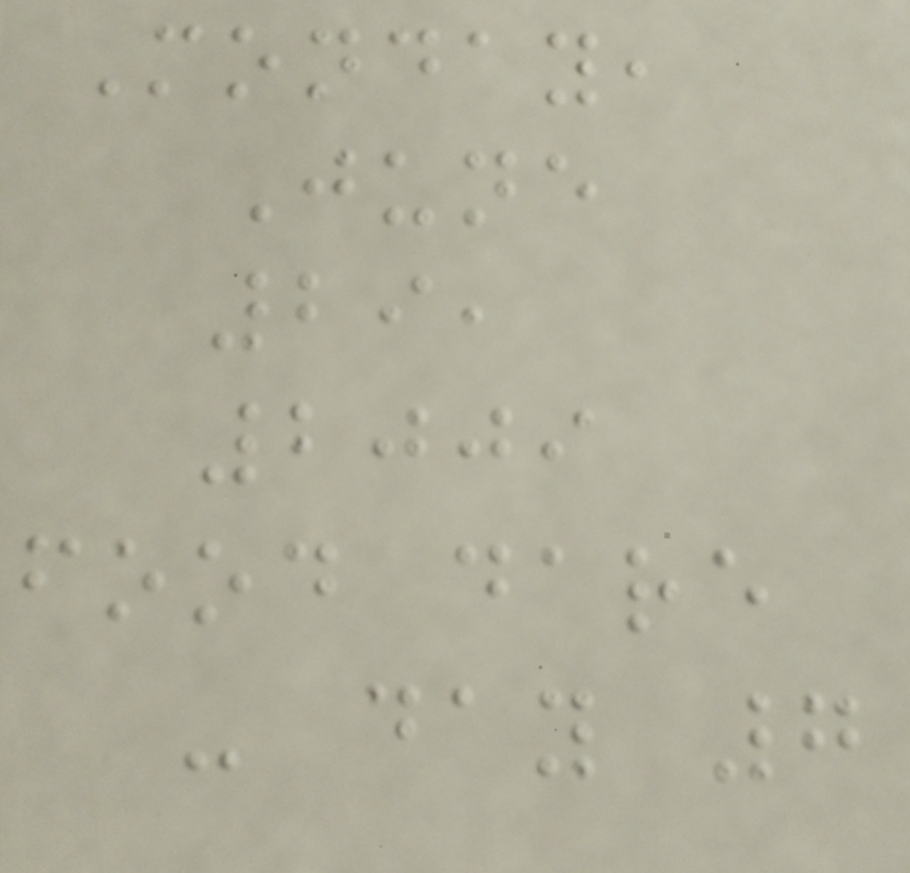Monday,
June
29,
2009
food dare
- day 7
